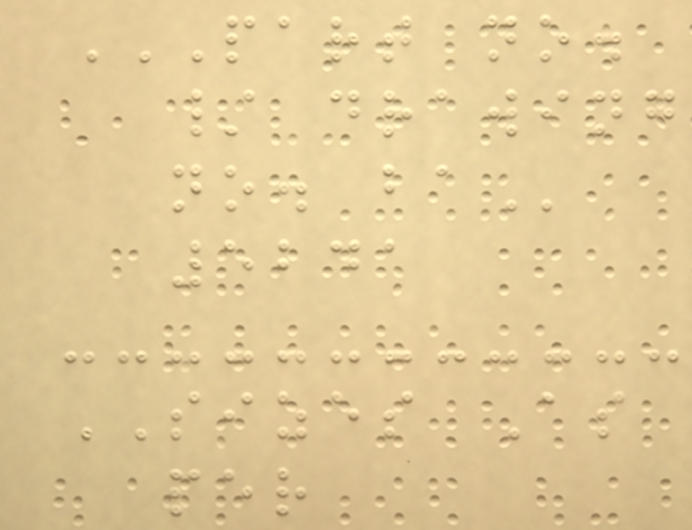PART NO.
/ DRAWING
NO. BA
5241
SIZES As
per
